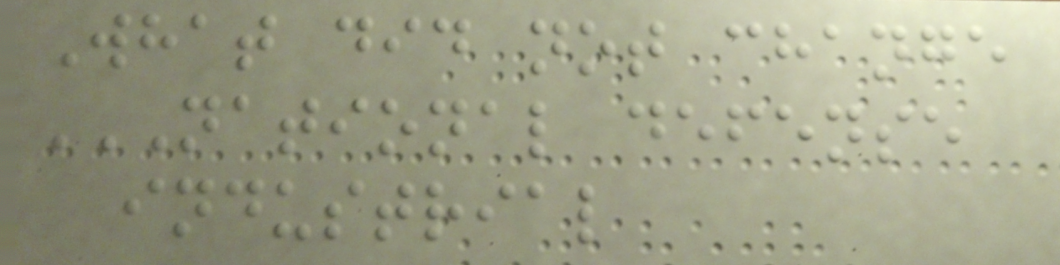What did not change
NATIONAL DEFENSE
INDUSTRIAL
